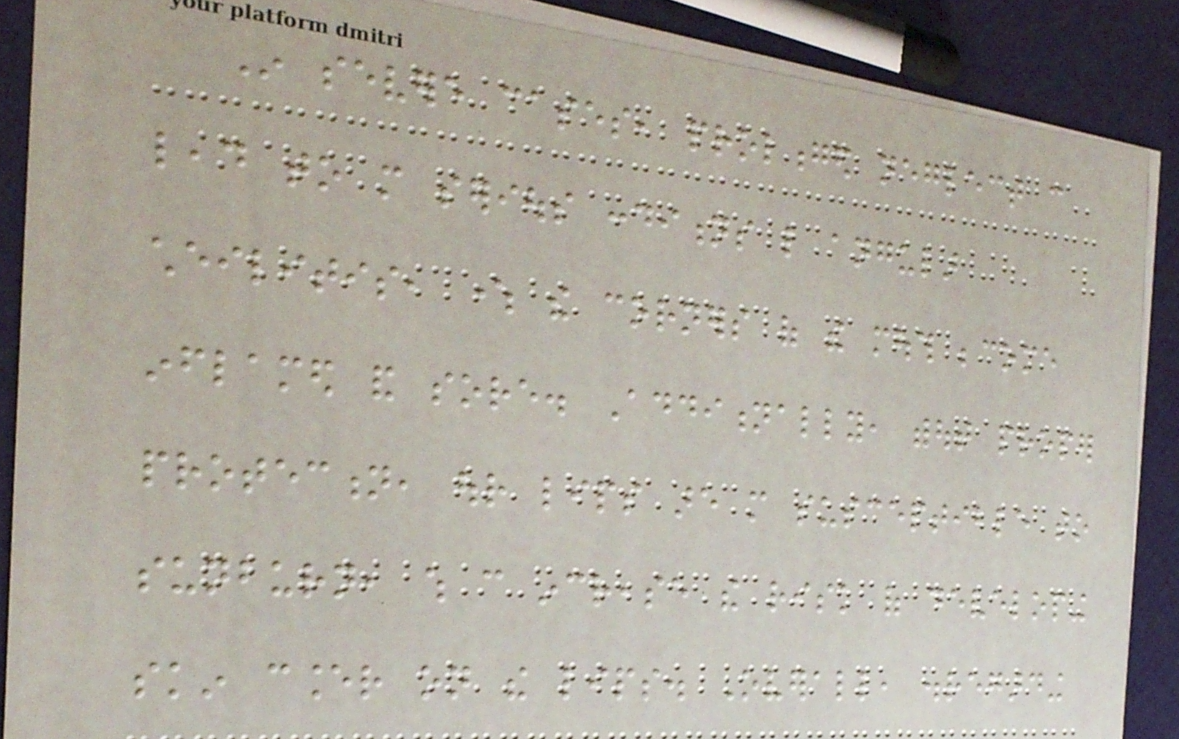In severe cases, prolonged neglect can
lead to more serious conditions like angular
cheilitis, where the corners of the mouth become
inflamed and sore. Additionally, without proper
protection, our lips are more susceptible to
sunburn, which can increase the risk of developing
skin cancer on the lips. Overall, disregarding
